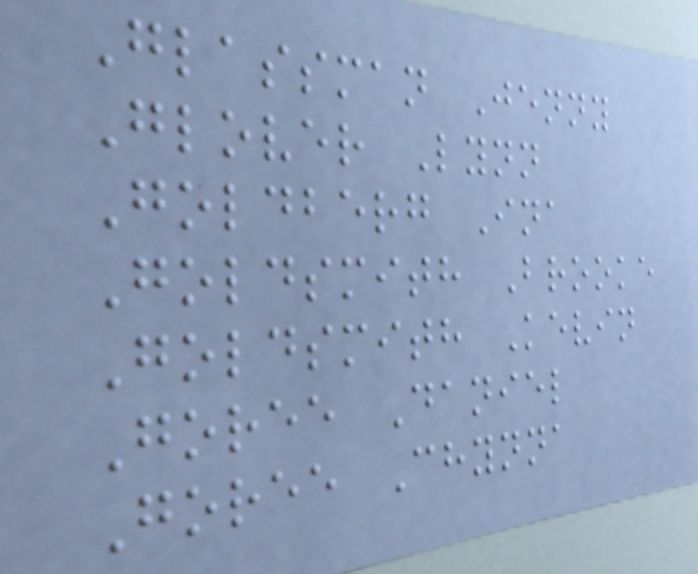Glassman Jenny
Glover Lynn
Goldberg Ina
Goldsmith Brooke
Goldsmith Kevin
Goree Daniel
Goree Chynna
